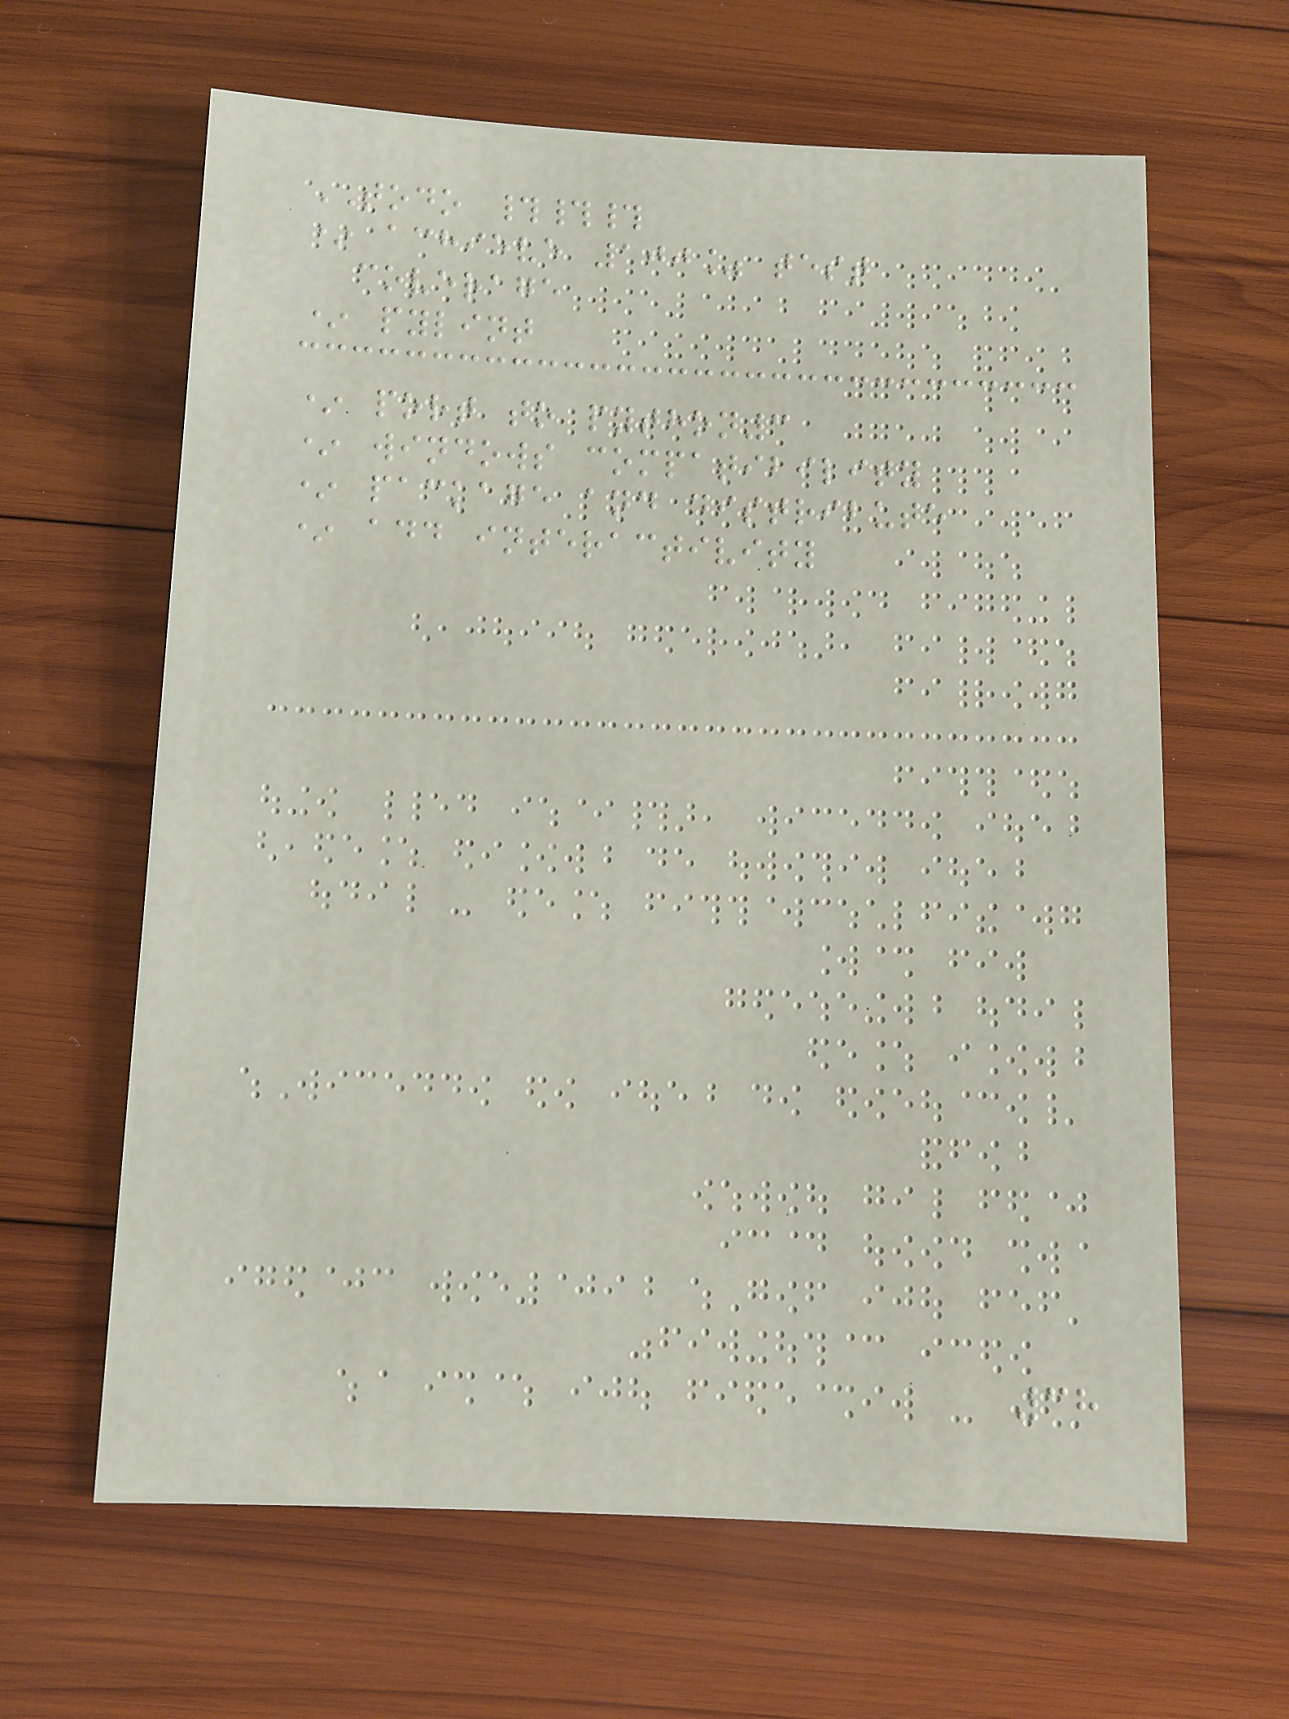TODO ###
* achieve 100% test
coverage
* pylint
* port to python3
* windows compatibility
* package and distribute
* add interactivity
38
